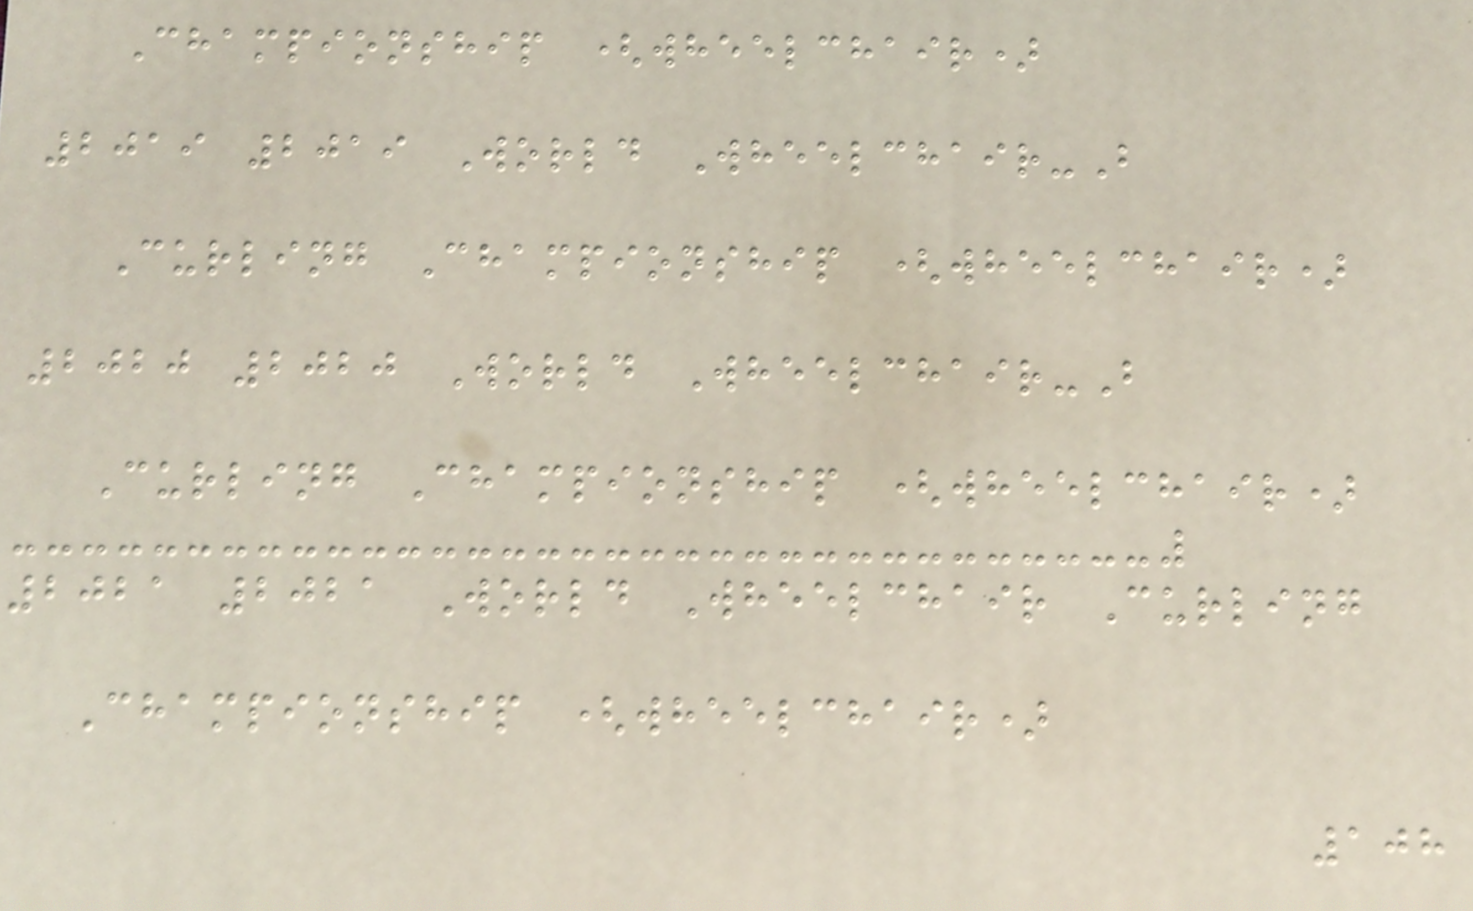Championship (wheelchair)
2019 2019 World Wheelchair-B
Curling Championship (wheelchair)
2020 2020 World Wheelchair-B
Curling Championship (wheelchair)
2021 2021 World Wheelchair Curling
Championship (wheelchair)
108
